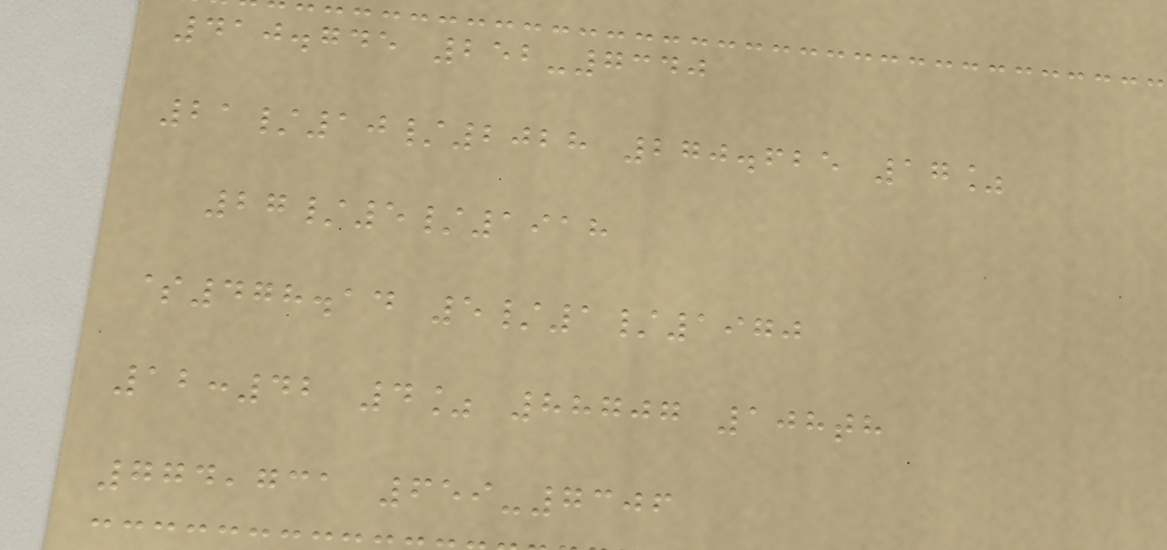410.745 252-7340
21/10/2028 270.625 17%
27/5/1918
$478.14 5/1/1970
12:42 4% 88707 108th
774,731 659-7306
